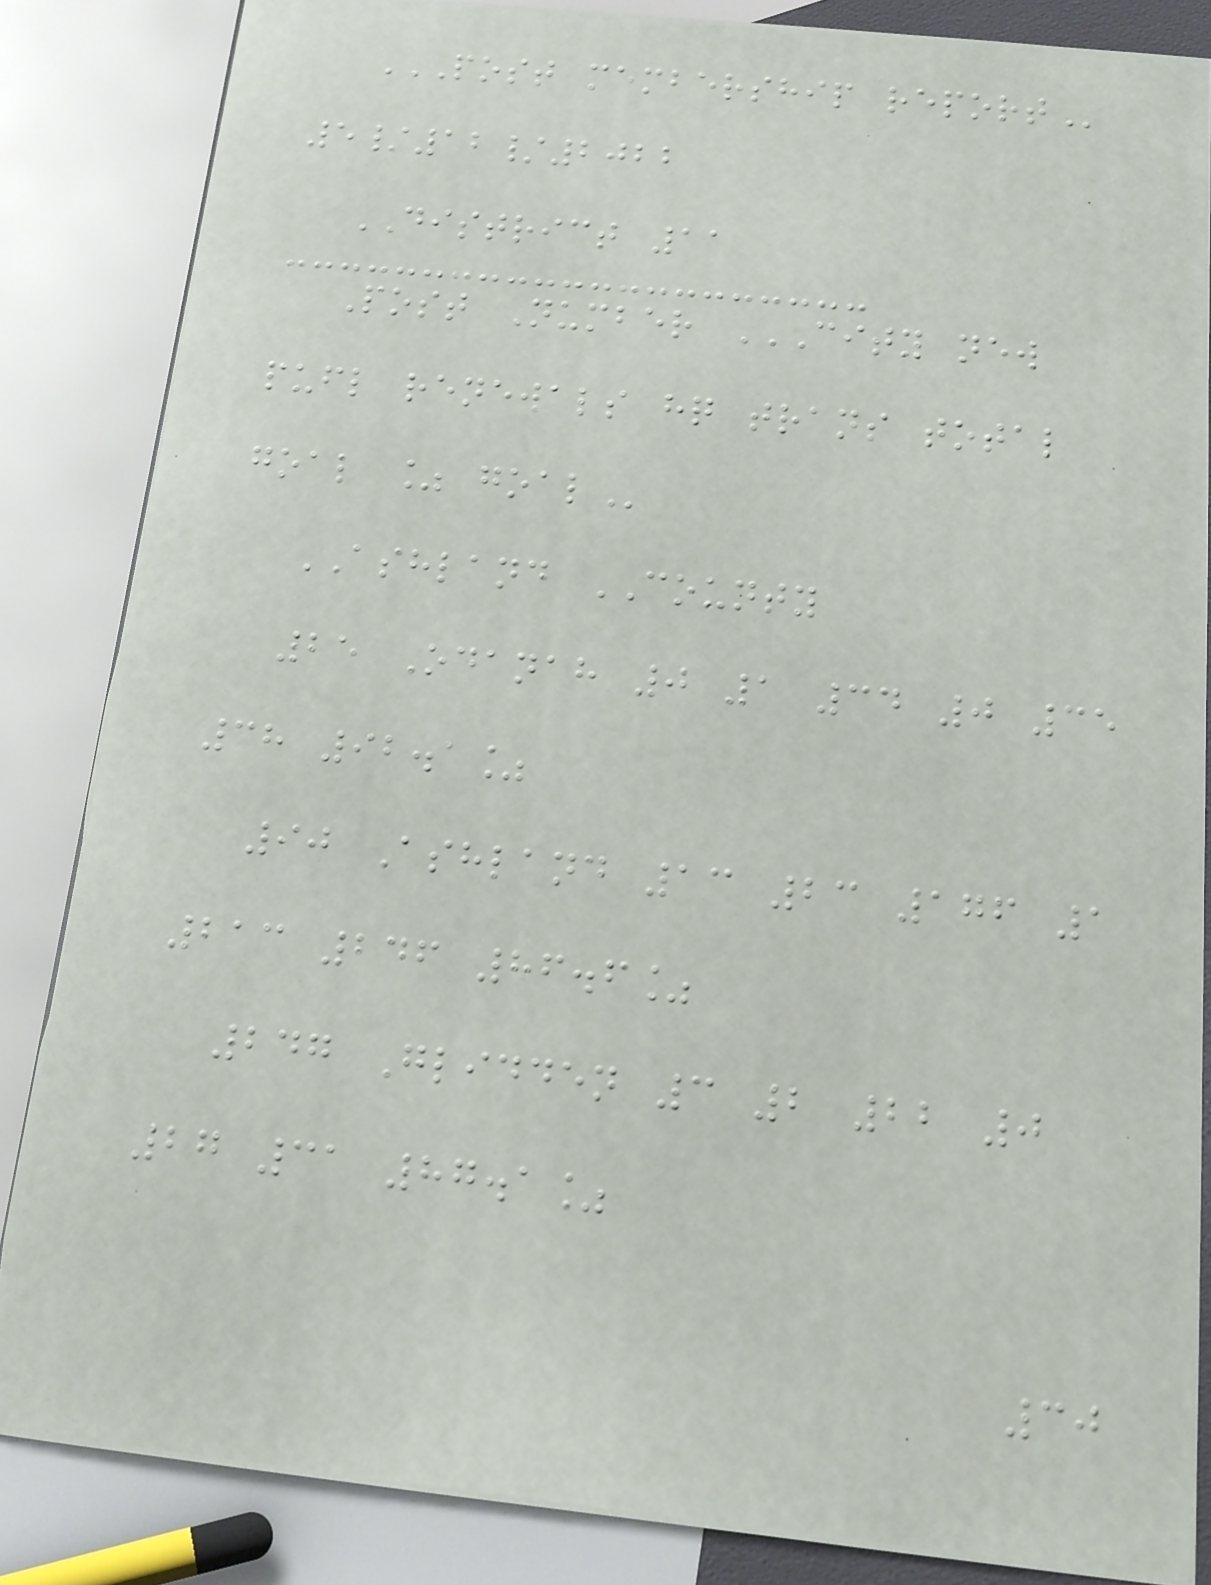POST MEMBERSHIP REPORT
5/12/2022
DISTRICT 11
Post Number CITY NEW
PUFL RENEWALS HQ TRANS TOTAL
GOAL % GOAL
ASHLAND COUNTY
25 Odanah 0 1 34 0 35
38 92.1%
90 Ashland 13 23 176 1
213 246 86.6%
247 Glidden 3 2 22 0
27 31 87.1%
30
